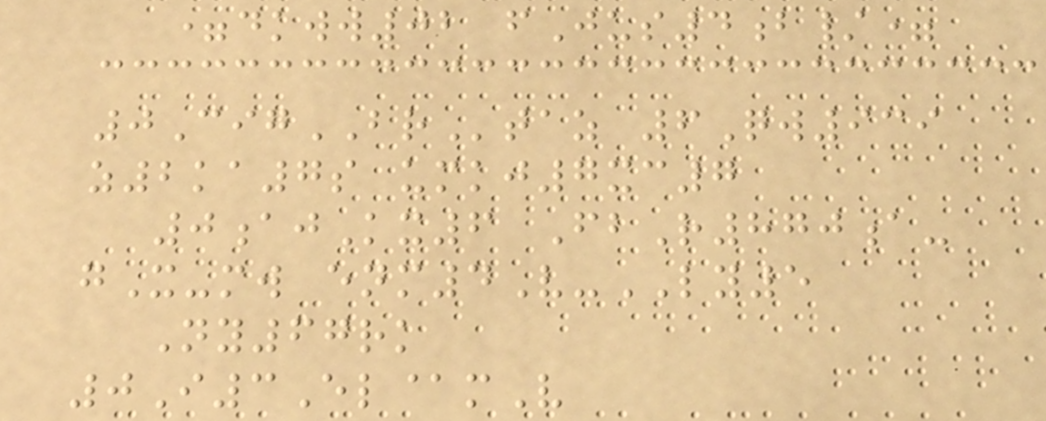=dkww02 fJus4b/=
0CigBRtaz 6Qw939
z2ka7s umkj7xc7
0ajKx6 FbR870a-
gX-mw enm4V-LY5
Ny67rk
0I3El@mV
